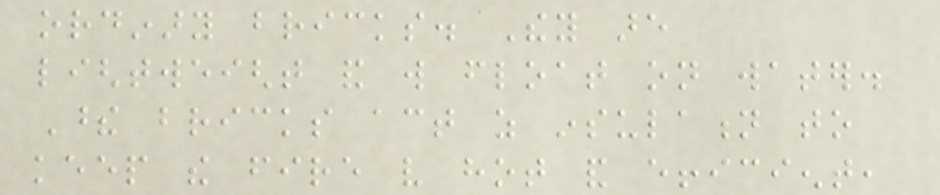ordinary bricks. They are
lightweight and will float on water.
These bricks act as insulation to
keep the fire very hot and efficient,
